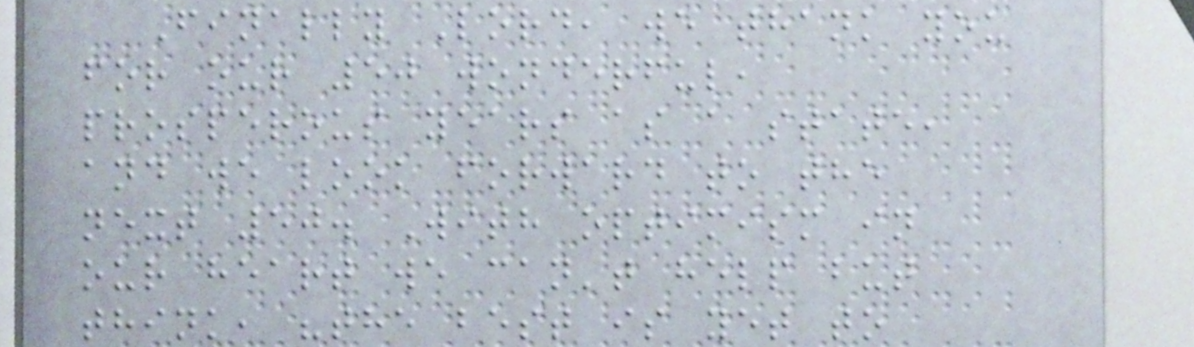Finally Lord, we thank you
for our 50 wonderful,
prosperous years as a state,
and we look forward to the
next 50. With optimism in
our heart we can't help but
think, "the best is yet to
